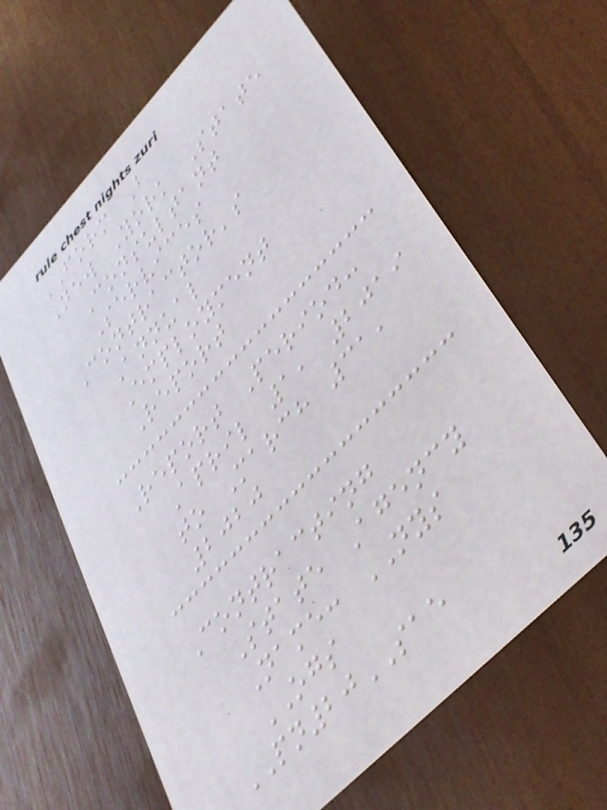FORM B
New York State
Consultant
Services
Contractor's
Annual
Employment
Report
Report Period:
April 1, 2019
to March 31,
2020
Contracting
State Agency
Name: NYS
OGS
PN20SAE
